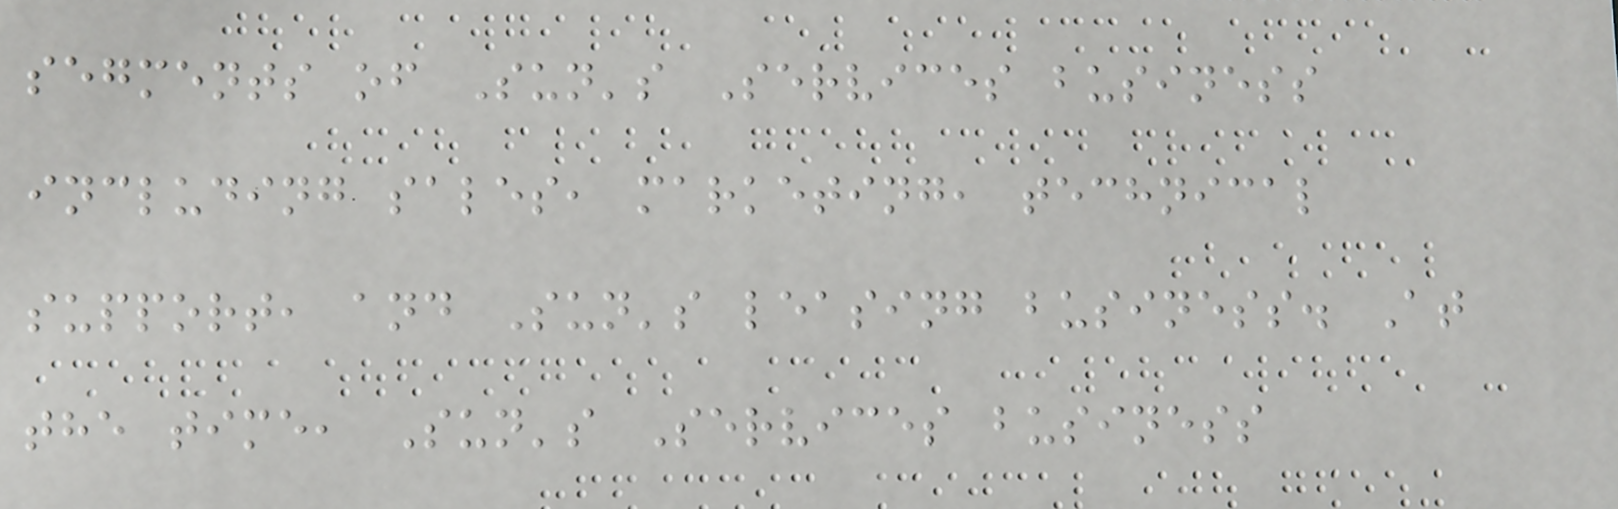segments of Sun's Services business
including sales, marketing, technical
support, and Sun's leasing business. At
the time, Sun's Services business
